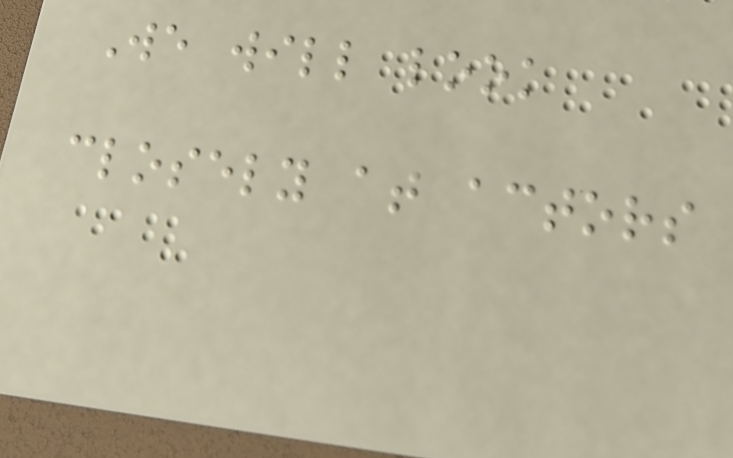We will look
closely at actors
